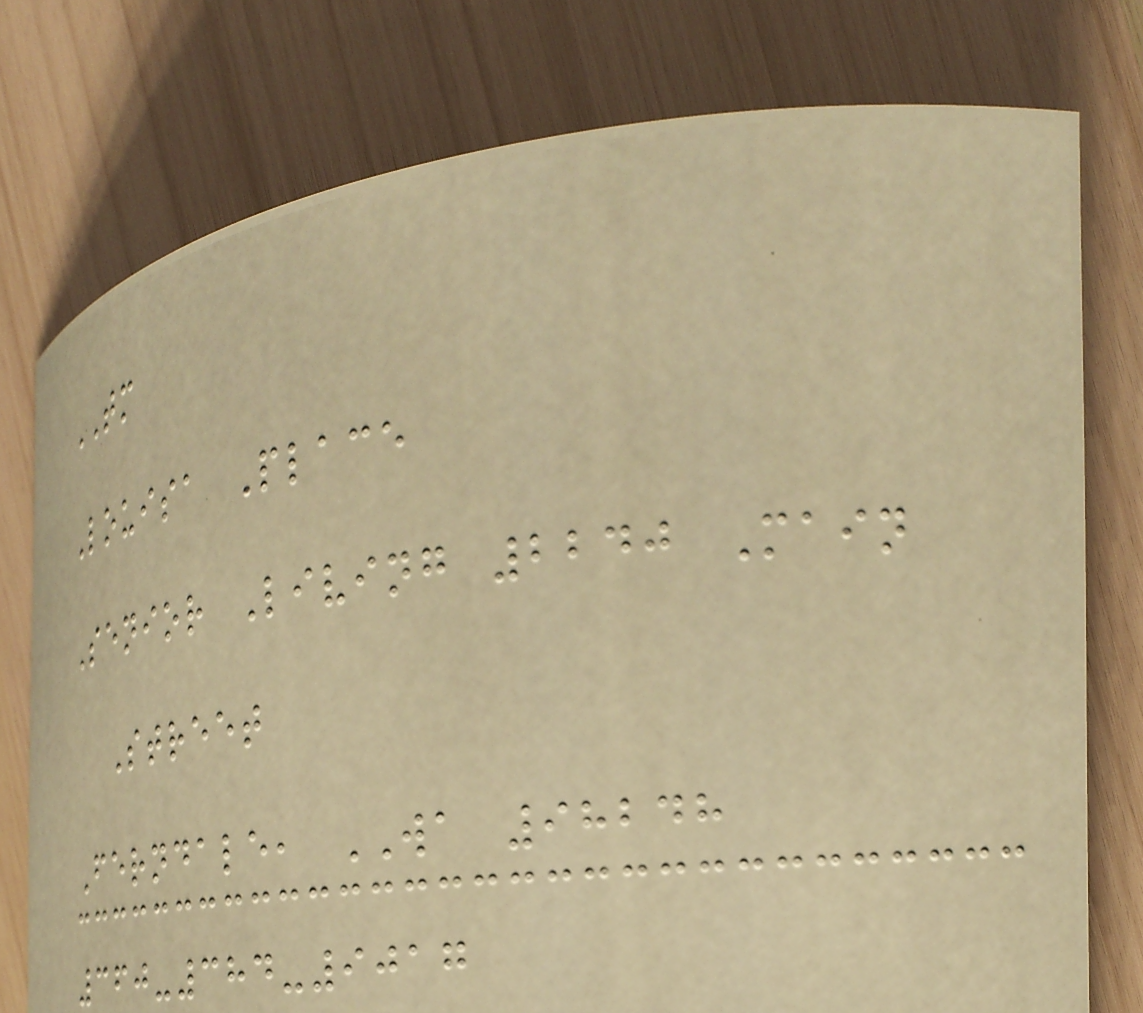TM
Louisa Place
Senior Living 2240 Main
Street
Ferndale, WA 98248
360-384-9017
